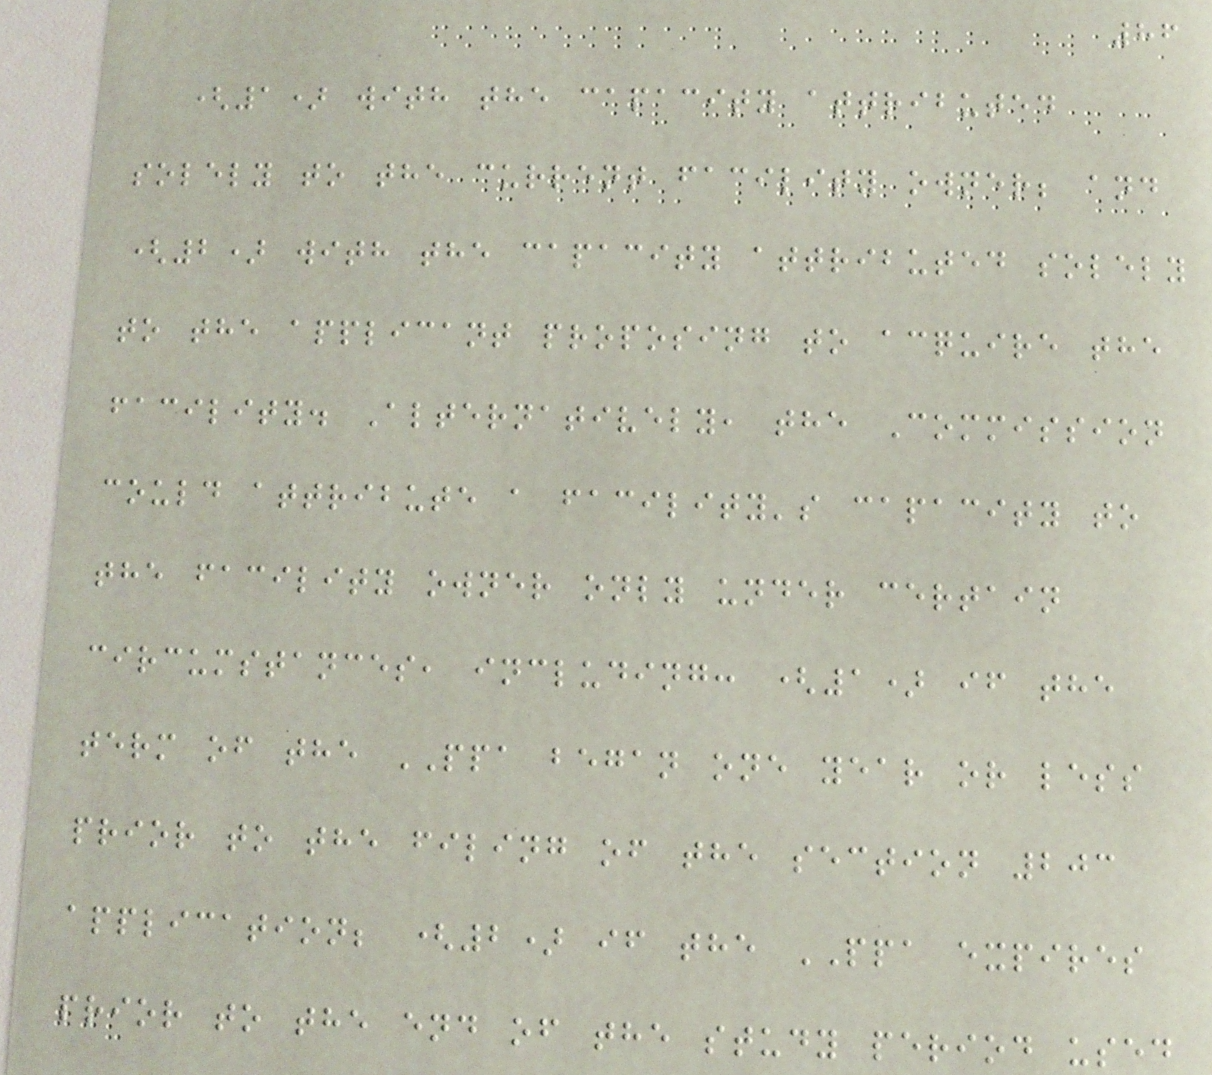86
(1) with the capacity attributed
solely to the current facility owner; and
(2) with the capacity attributed solely
to the applicant proposing to acquire the
facility. Alternatively, the Commission
could attribute a facility's capacity to
the facility owner only under certain
circumstances, including: (1) if the
term of the PPA began one year or less
prior to the filing of the section 203
application; (2) if the PPA expires
prior to the end of the study period used
